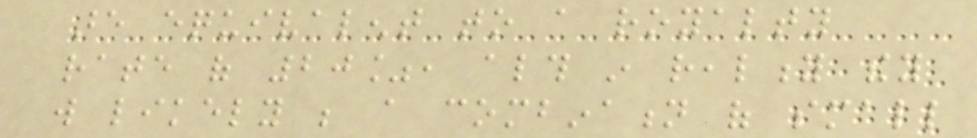are equivalent to a royalty
rate of 20%, although in reality they
will likely be a combination of small
